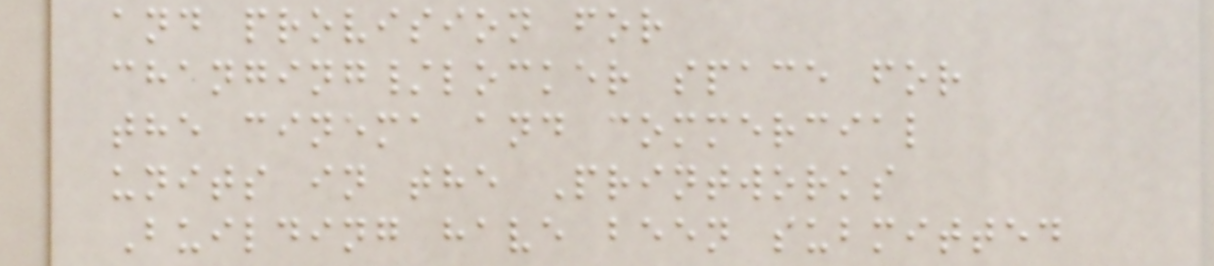and provision for
changing/locker space for
the cinema and commercial
units in the Printworks
Building have been submitted
